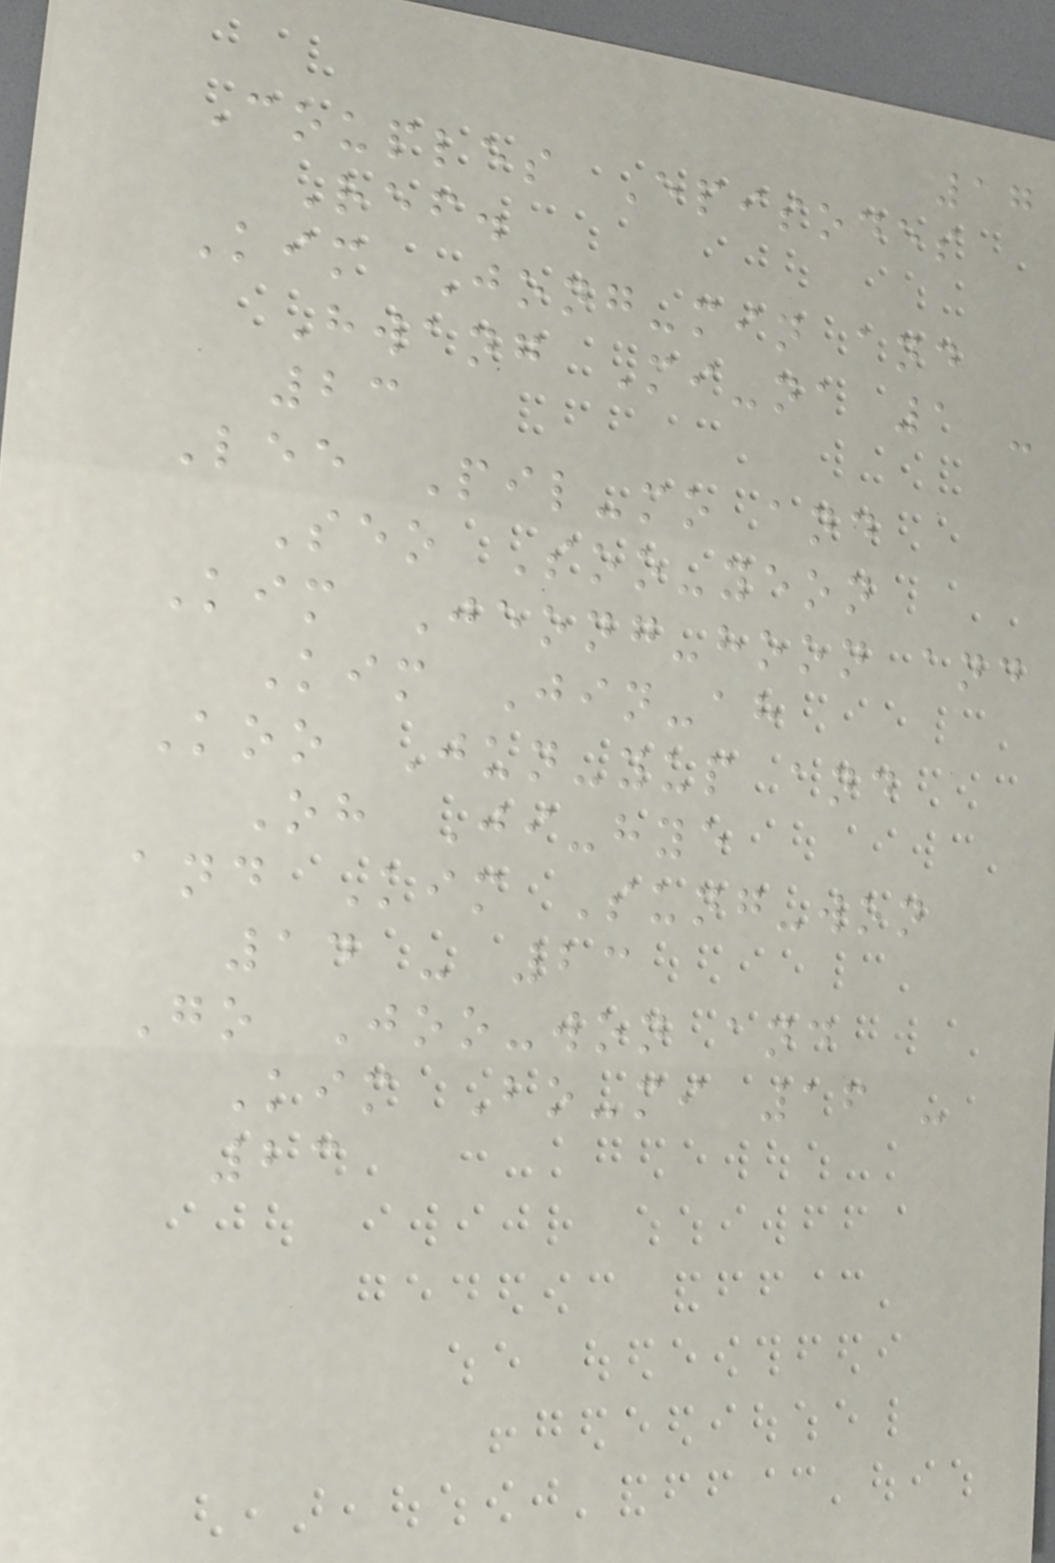17
Couples Episodes
Ref.
Kim Jong-min and
Hwang Mi-na 1 -
23
Lee Pil-mo and
Seo Soo-yeon
Kim Jeong-hoon and
Kim Jin-ah
Koo Jun-yup and
Oh Ji-hye
and Kim Sung-won
14 - 23
Go Joo-won and
Kim Bo-mi 16 -
23
